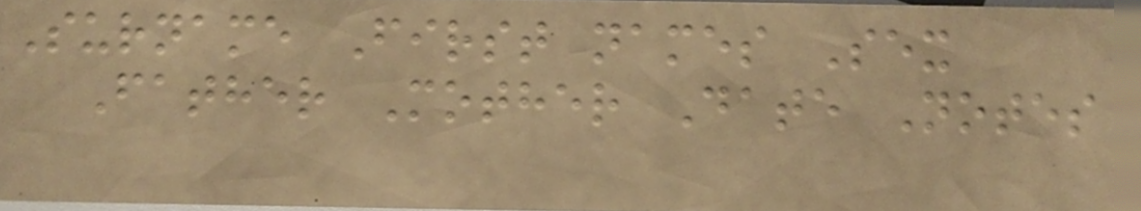Surname First names Sex
Father Mother Date Notes
